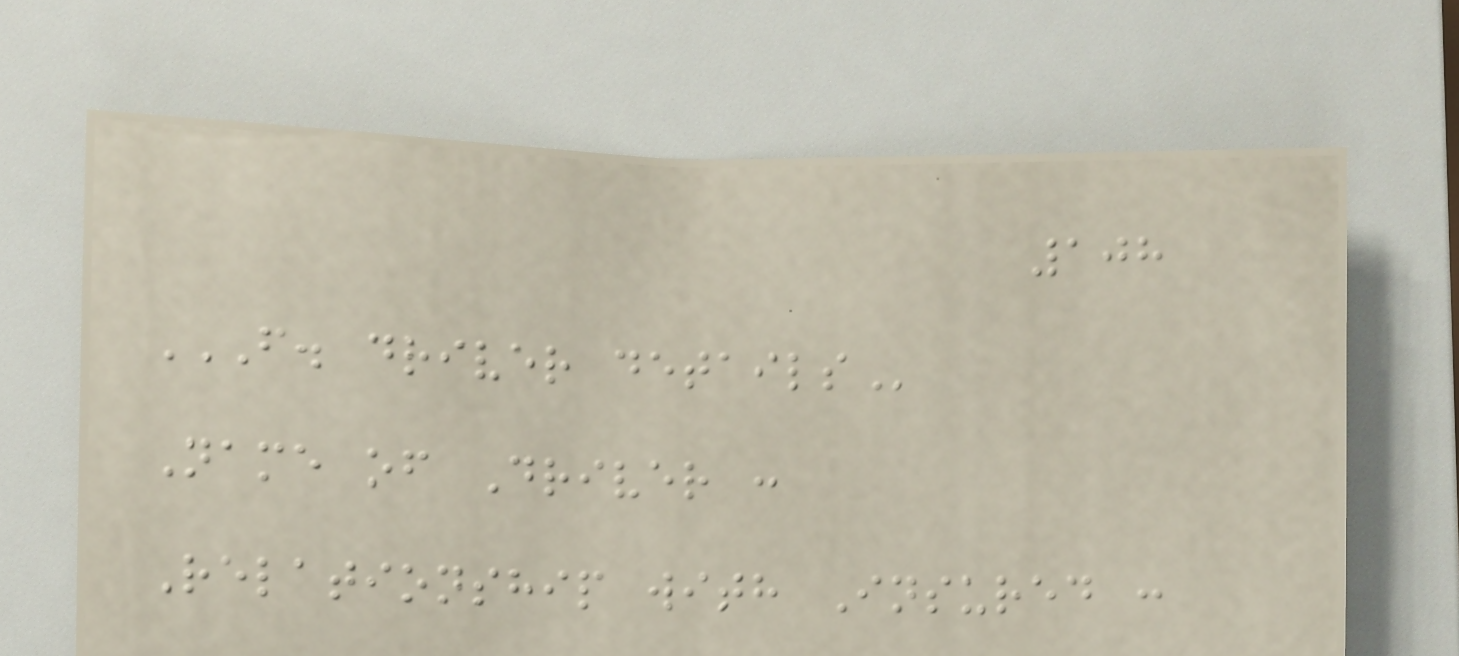108
F. DRIVER DETAILS
Name of Driver :
Relationship with Insured :
